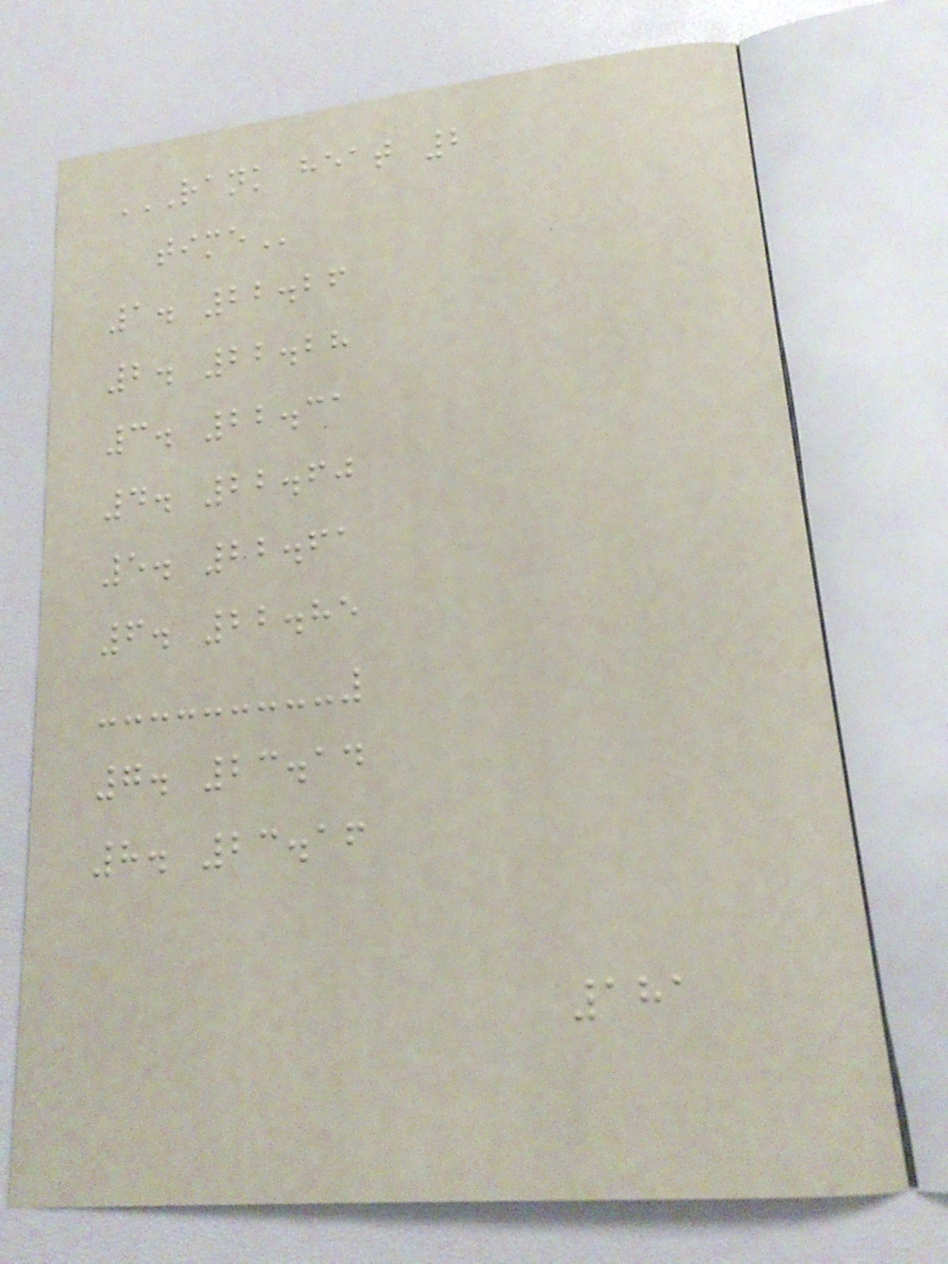RANK HEAT 2
TIME
1. 22.26
2. 22.28
3. 22.31
4. 22.60
5. 22.61
6. 22.85
7. 23.14
8. 23.16
181
